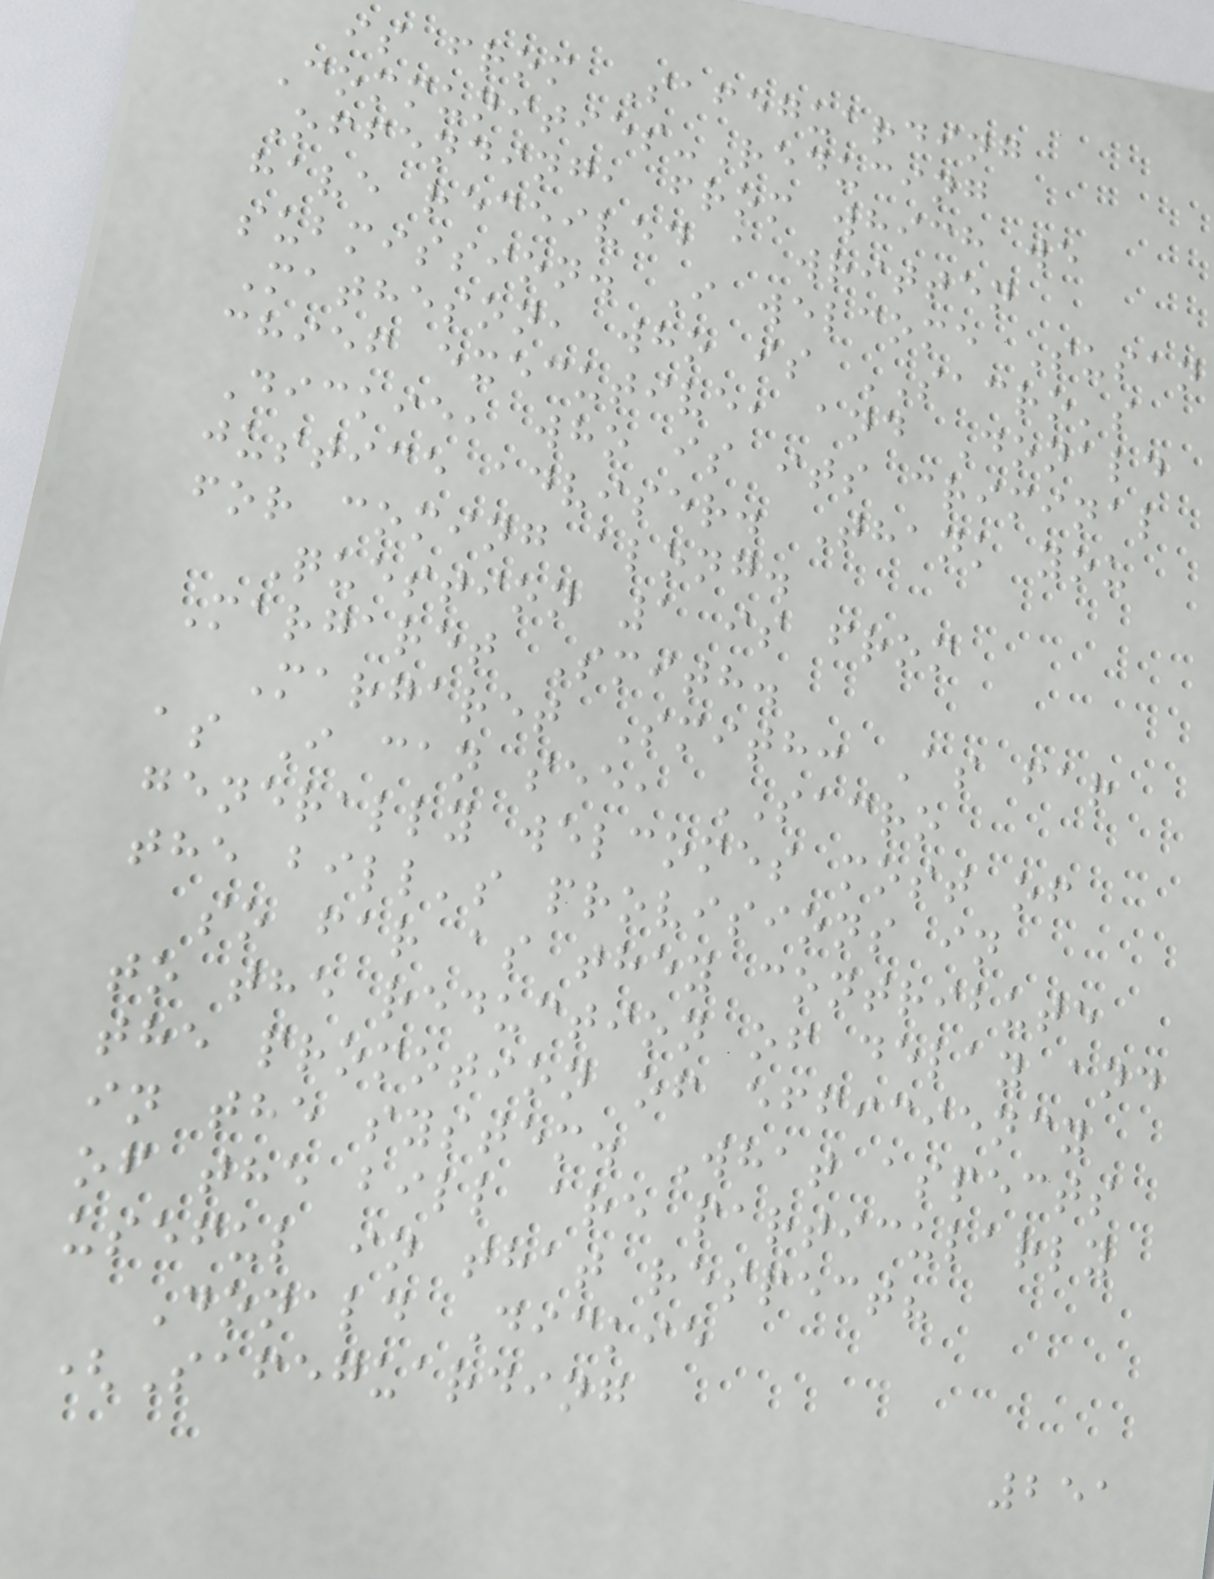is from Safeguarding
Communities-Reducing
Offending, from which we
have received a written
submission. I welcome Susan
Matheson, who is SACRO's
chief executive, and Donald
Dickie, who is its criminal
justice adviser. Thank you
for coming along.
Question 1 is from
Margaret Smith.
Margaret Smith: As far
as I can see, SACRO
generally welcomes most of
the bill's provisions in
so far as they contribute
to the reduction of delay and
the promotion of efficiency
in the system. What aspects
of the bill are particularly
useful in that respect?
Donald Dickie
(Safeguarding
251
